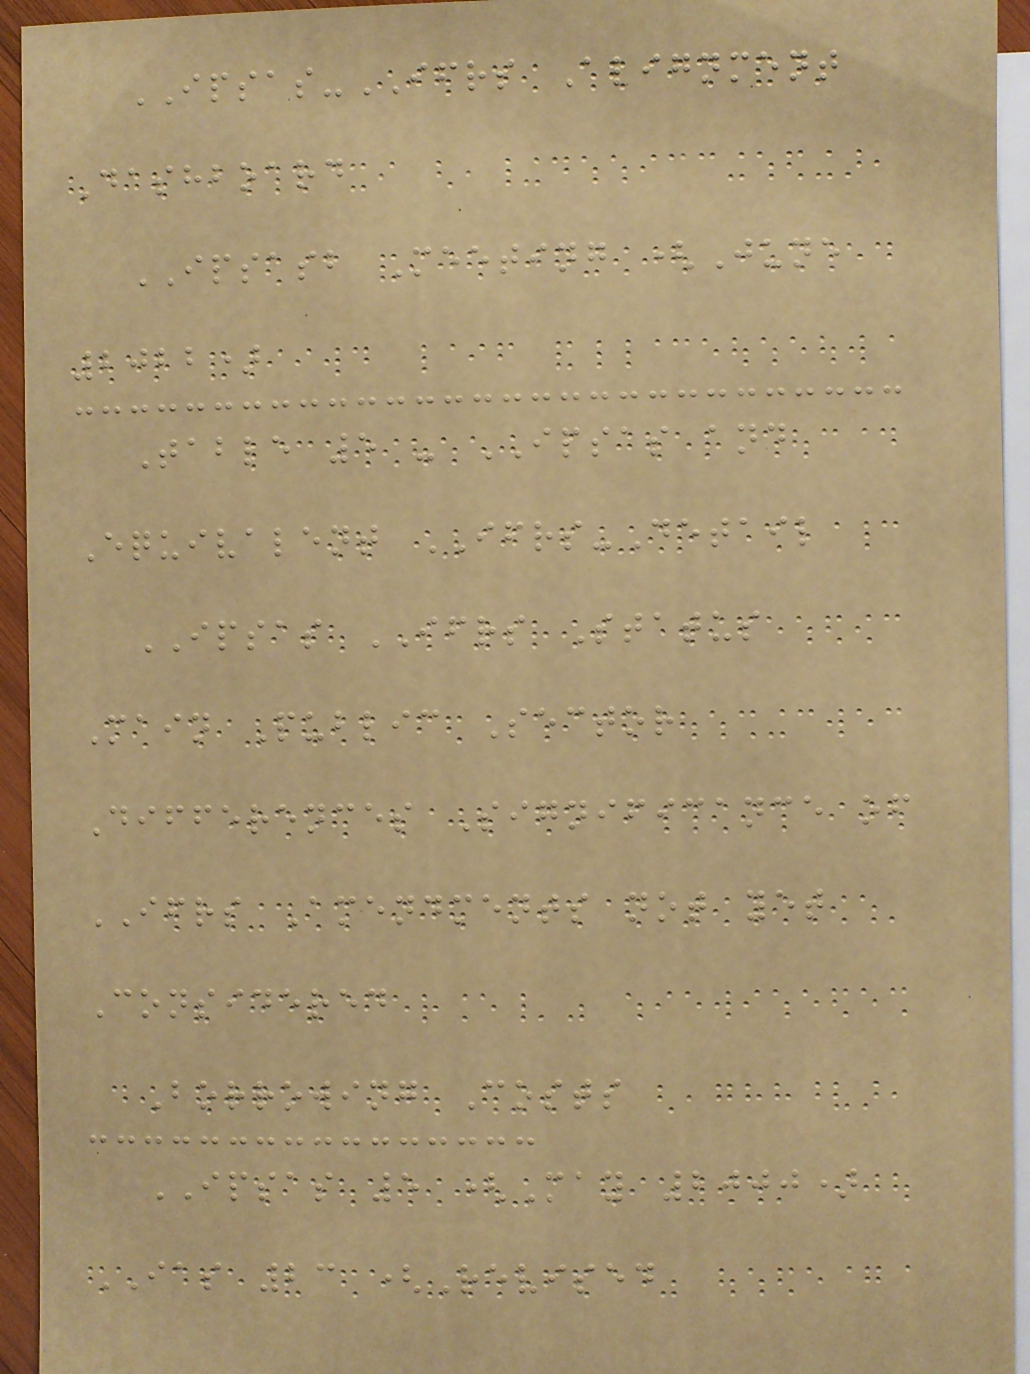IPSAS-IFRS Alignment
Dashboard
IPSASB Meeting (June
2022)
Table 5 - IPSAS and
Equivalent IFRS-Detail
IPSAS IFRS Status
Main Public Sector
Differences Significance of
IFRS Amendments not yet
Considered
Borrowing Costs
IPSAS 5 (May 2000)
IAS 23 (Revised
